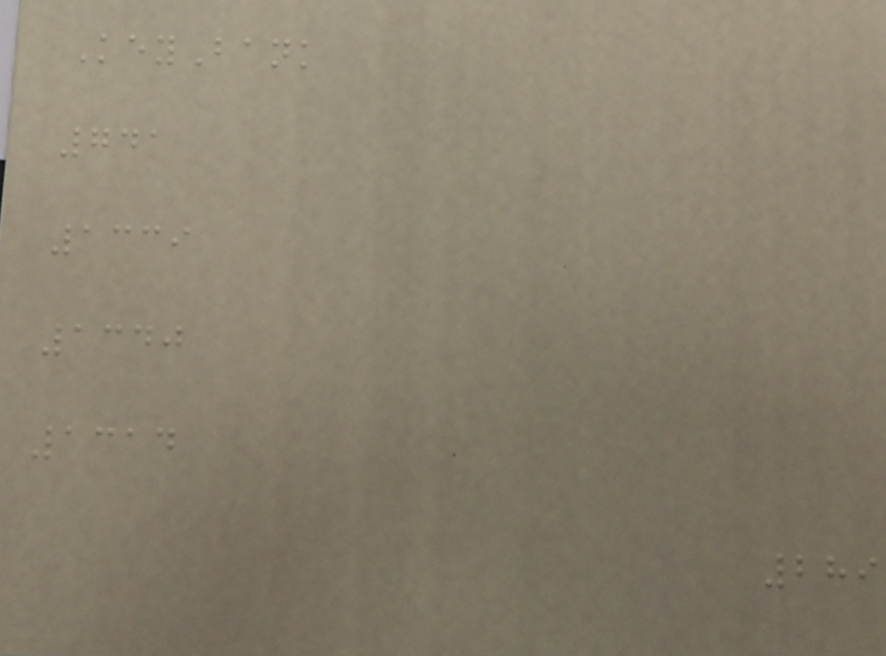KeyBank
741
1339
1340
1314
289
